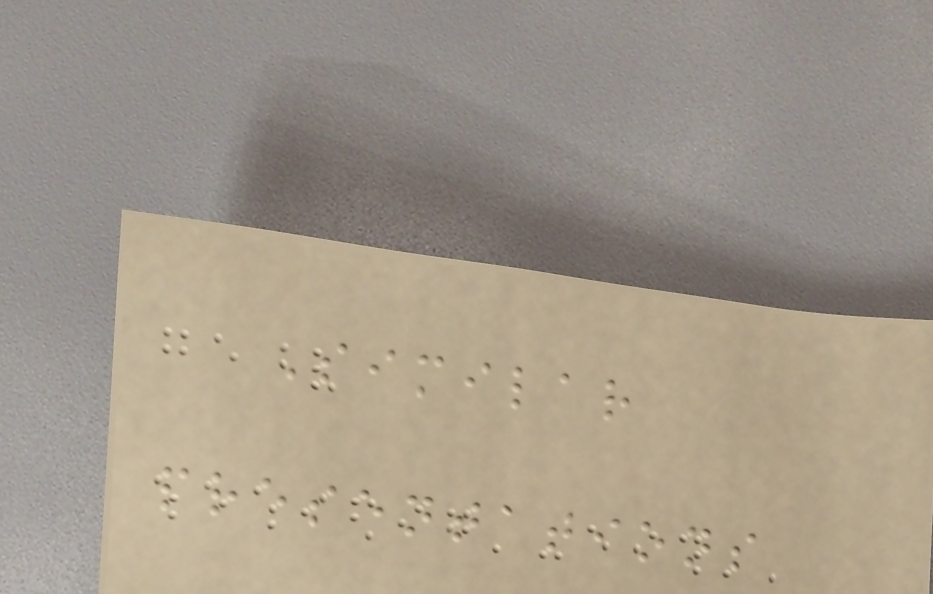Similar
presentations
